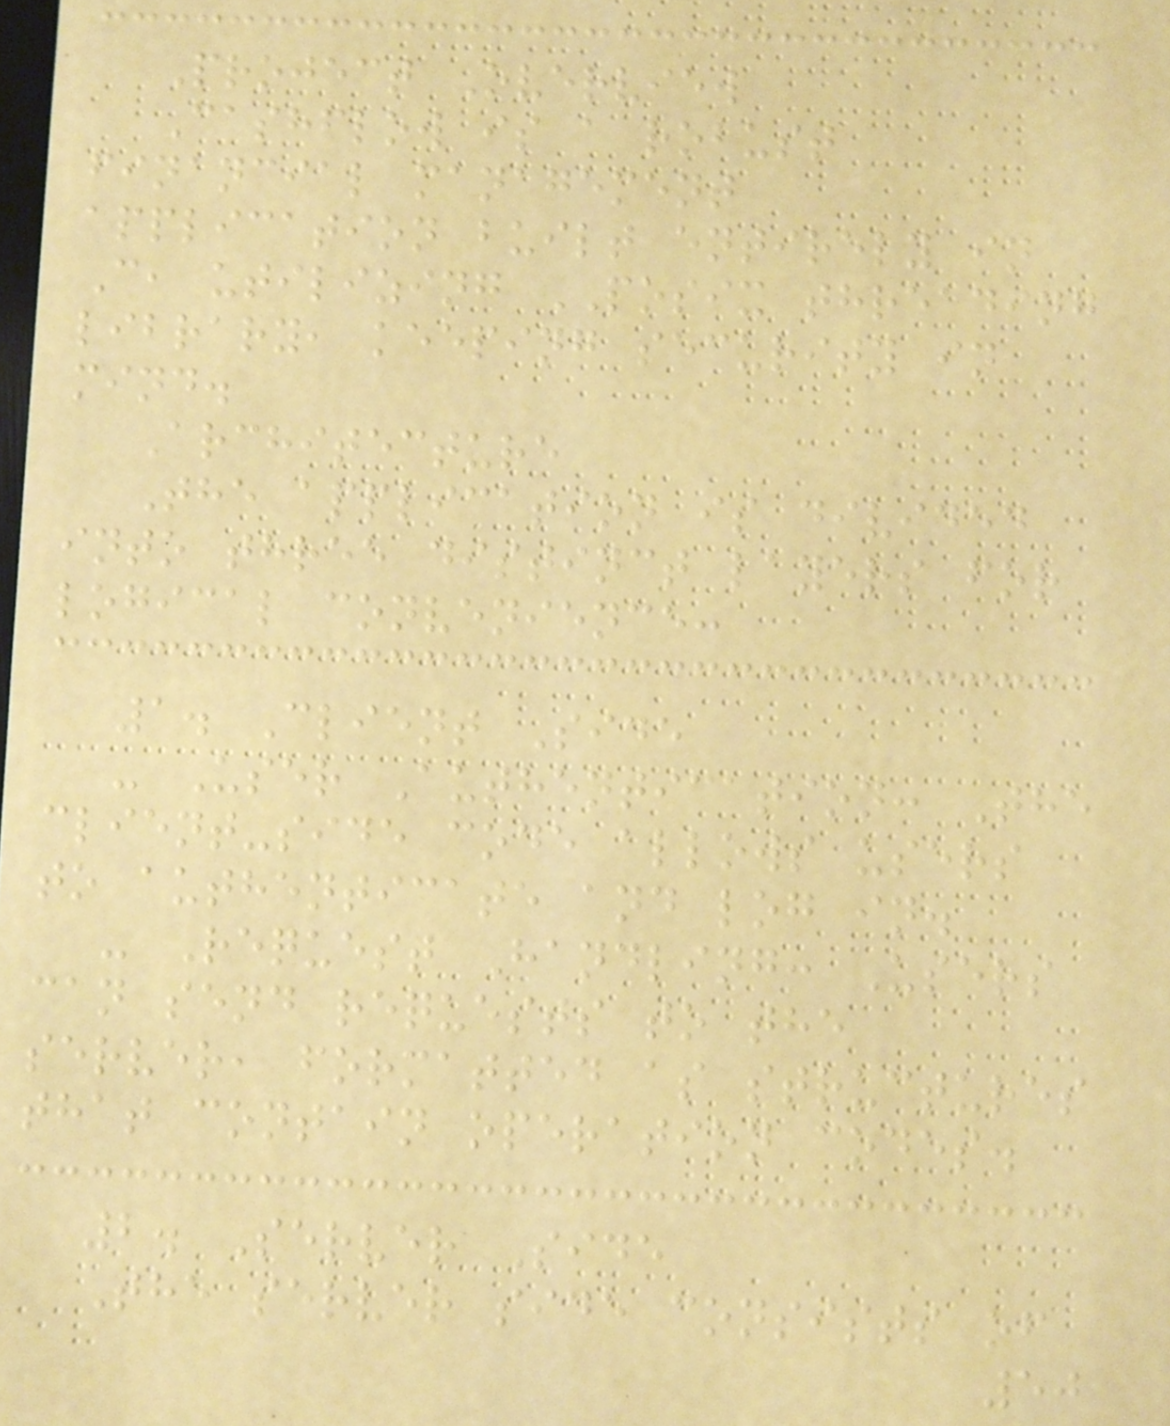Project Overview
Cashflow is a robust
financial management
application built entirely in
C, utilizing POSIX threading
library, keeping security in
mind.
Architecture
The application is divided
into three distinct layers for
logical convenience:
1. Client Side
- User Authentication: The
client-side code allows users
to authenticate and log in.
- Request Handling: Users
can send requests to the
server, formatted as structures
that contain operation codes.
2. Server Side
The server side consists of
50
